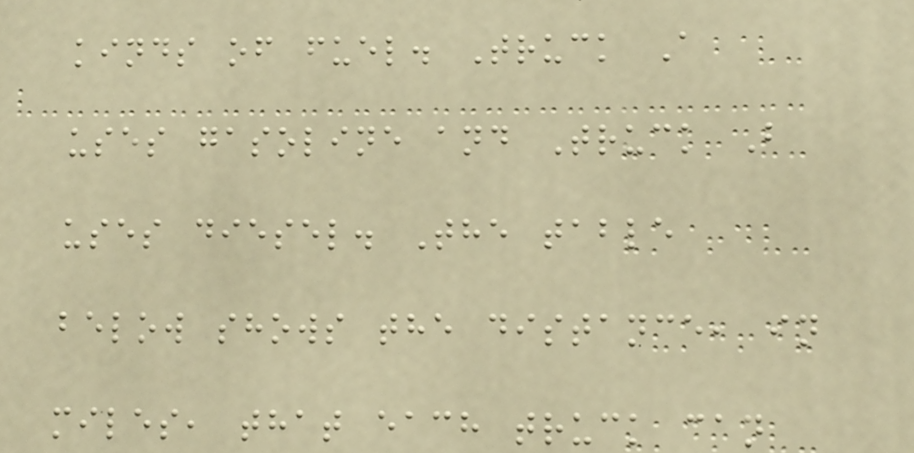kinds of fuel. Truck A
uses gasoline and Truck B
uses diesel. The table
below shows the distance, in
miles, that each truck can
